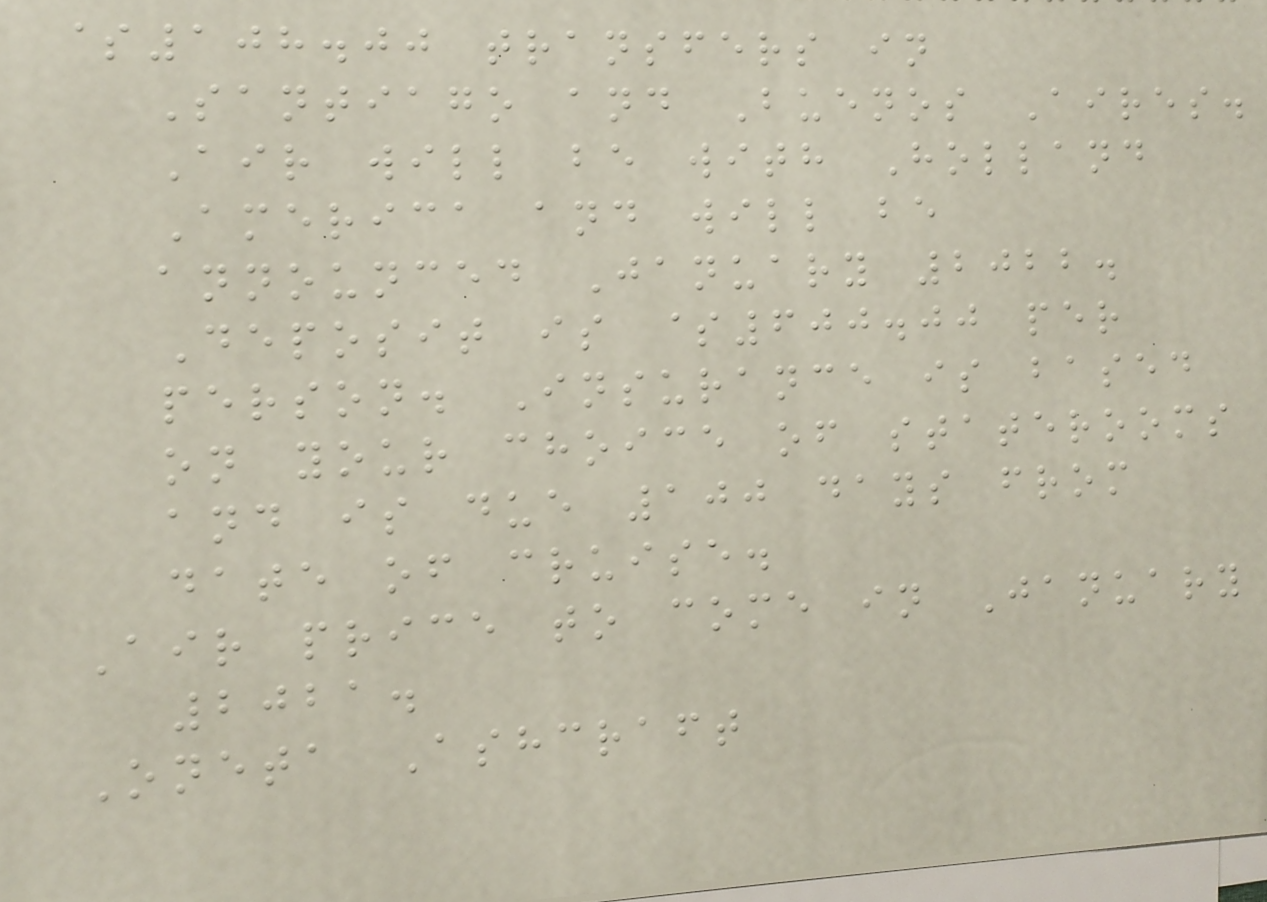$108.00 transfers in
Santiago and Buenos Aires.
Air will be with Holland
America and will be
announced January 2022.
Deposit is $600.00 per
person. Insurance is based
on your choice of staterooms
and is due 100 days from
date of cruise.
Air price to come in January
2021.
Oneta Ashcraft
